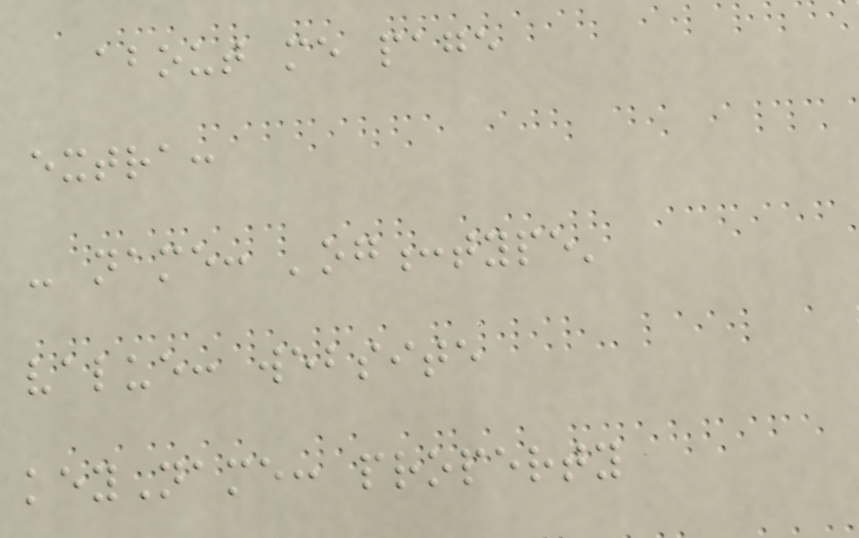about me page
extra:
- name: 'og:type'
value: website
keyName: property
